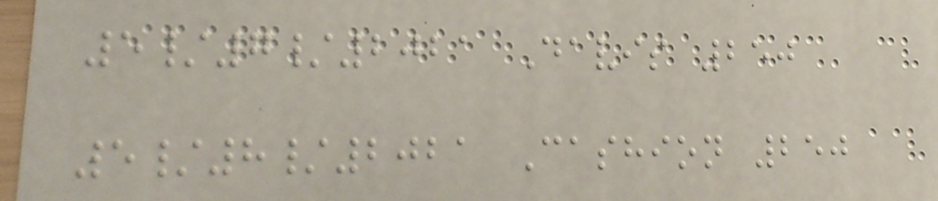5/7/2021 Davis 250
5/8/2021 Cashion 250
